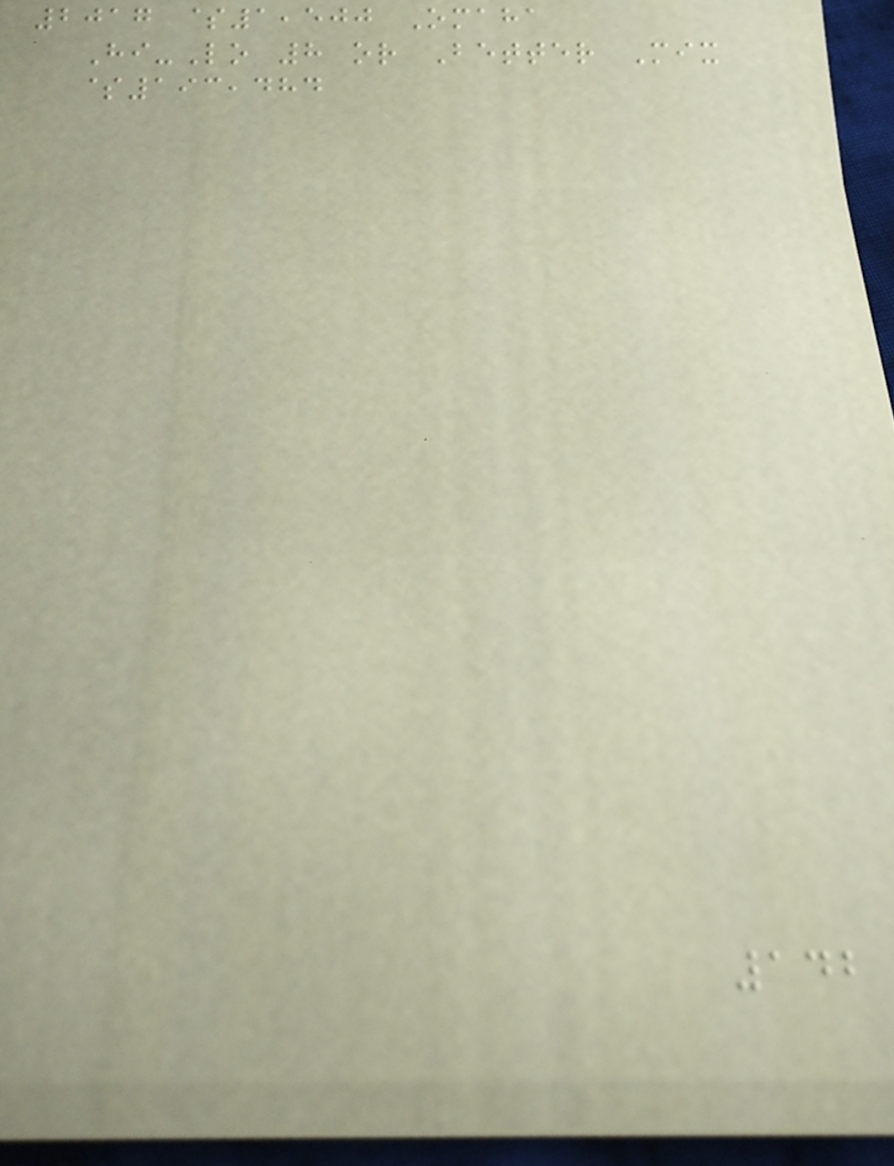2017 $1,500 Omaha
Hi-Lo 8 or Better Mix
$193,484
142
